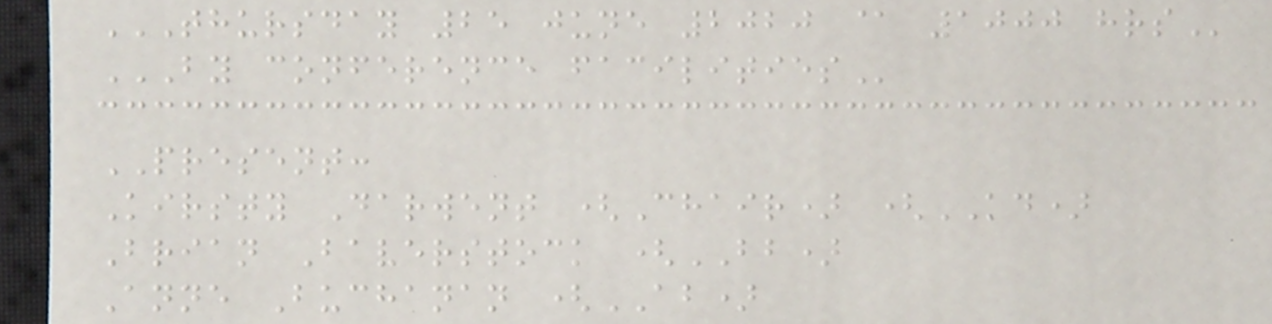THURSDAY 25 JUNE 2020 @ 1000 HRS
BY CONFERENCE FACILITIES
PRESENT:
Kirsty Darwent (Chair) (KD)
Brian Baverstock (BB)
Anne Buchanan (AB)
